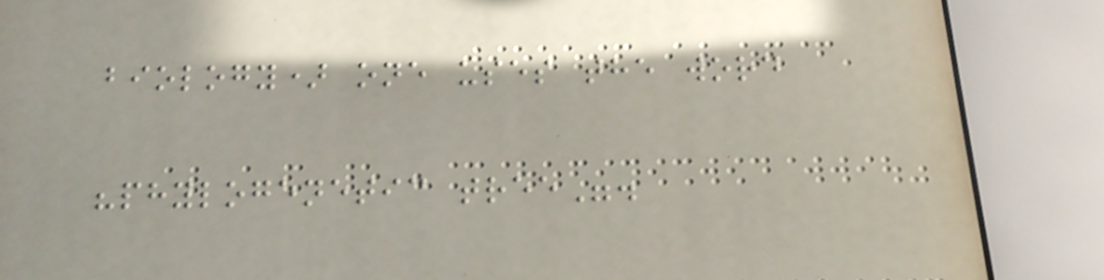biology) one uses the word
"phylogenetic tree".
